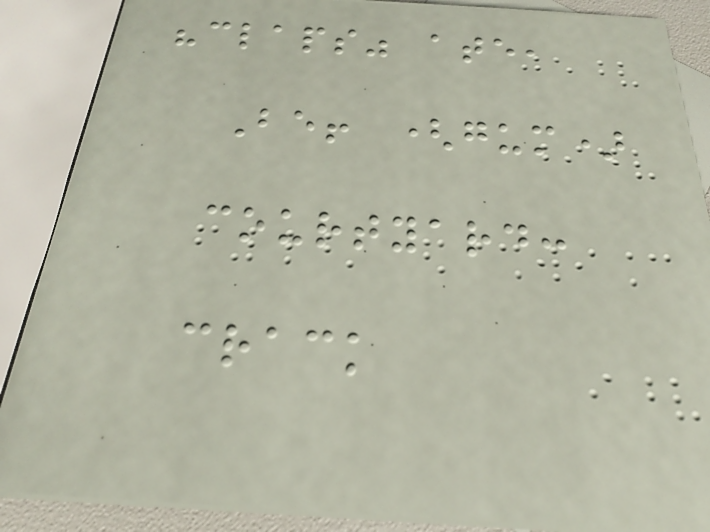"claps" ate,
Be! (gum)
courtyard:
crack
